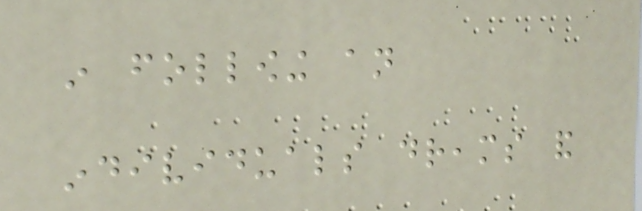in following an
individuals dreams and
